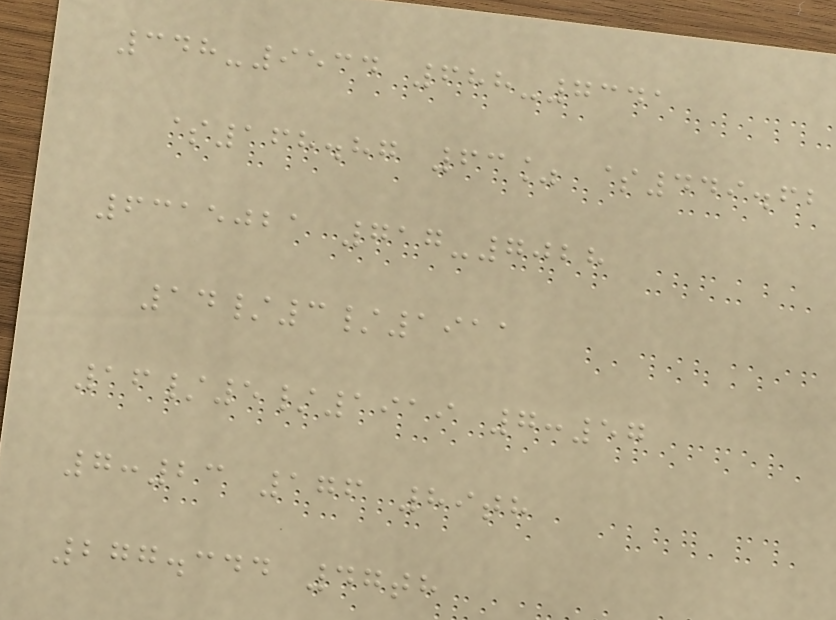348-9534 688-7341
$168.87 63% $449.62
6315021 717-7028
14/3/1911
16/5/1919 7:57
7:23 176 89th
277.344 47th
